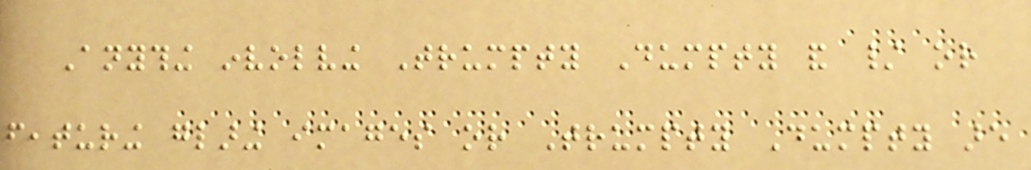Anything involving Trumpty Dumpty and / or
featuring glaring images or Trumpty Dumpty are
